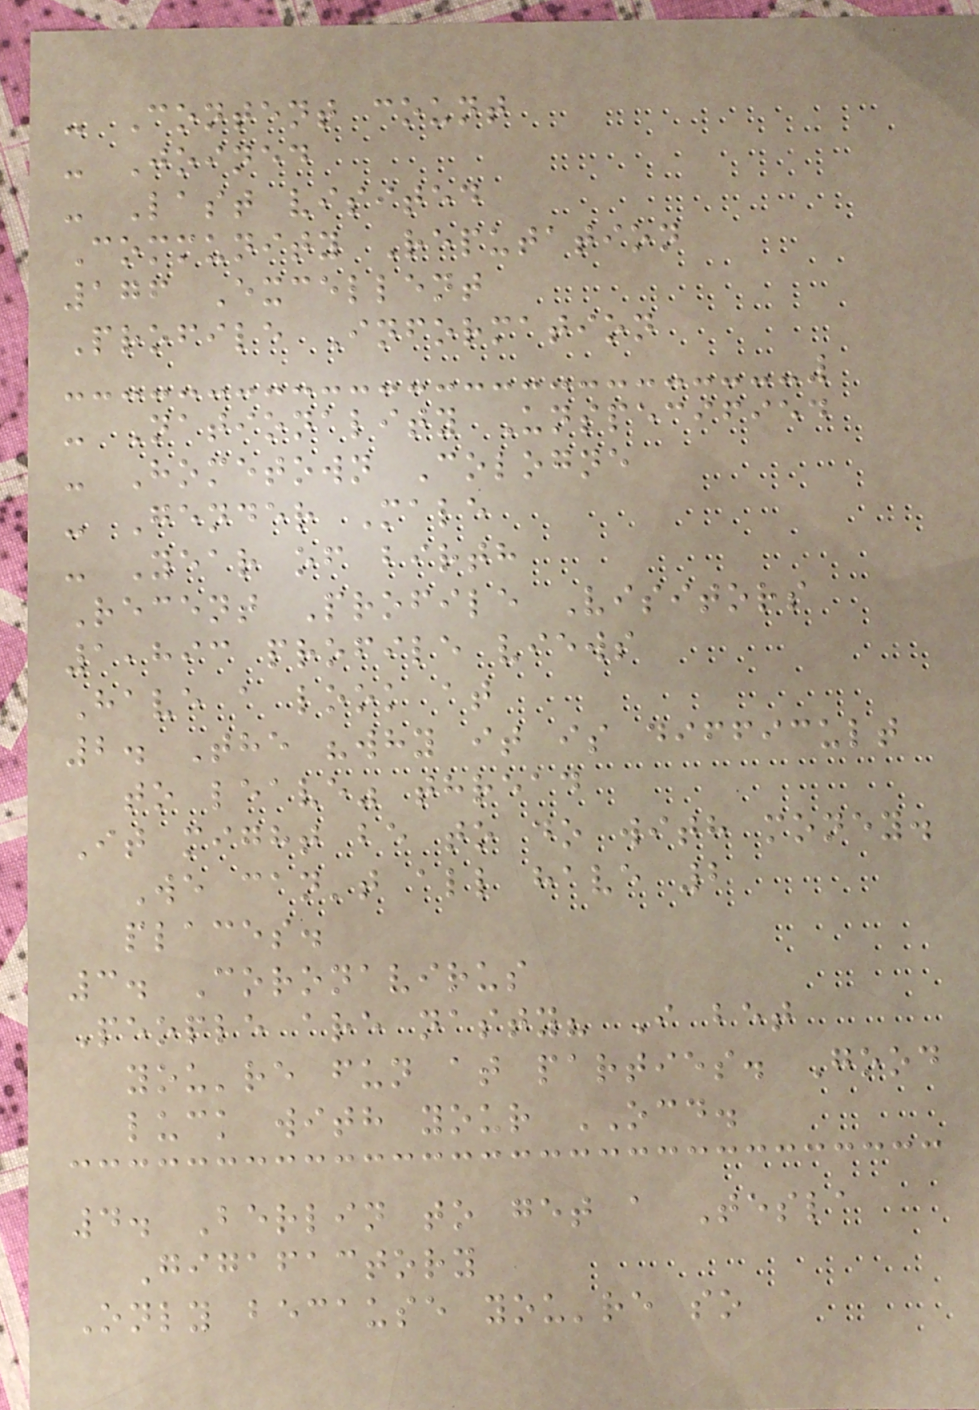- Content count
- Joined
- Last visited
Community Reputation
176 Excellent
Profile Information
- Nationality Unspecified
- Hometown Cologne
- Gender Male
- Year of birth
Recent Profile Visitors
1,893 profile views
Have a look at
2. The "why it is difficult
to leave" thread
It might be to do with money.
We can't all have 2
places.
3. Coronavirus
People are nasty? I bet
you're fun at parties. Good
luck with your OCD.
4. Berlin to get a Tesla
Gigafactory
Only because you're so
